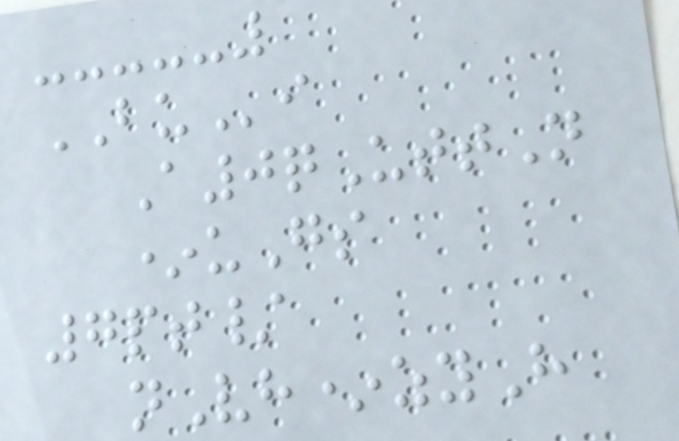BUi
A0qUttN
*uGs
7pt/
nVh*zyH
